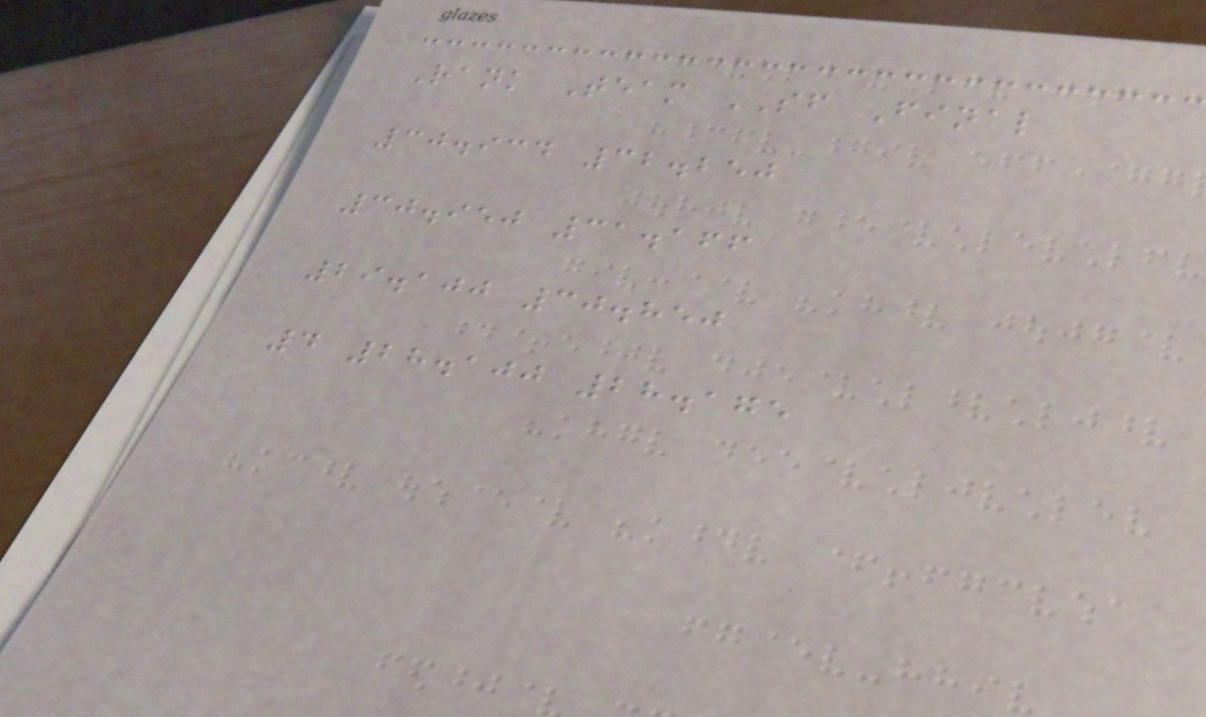Rank Team SF Final
30.934 32.250
30.950 31.166
29.100 30.850
4 28.100 28.175
